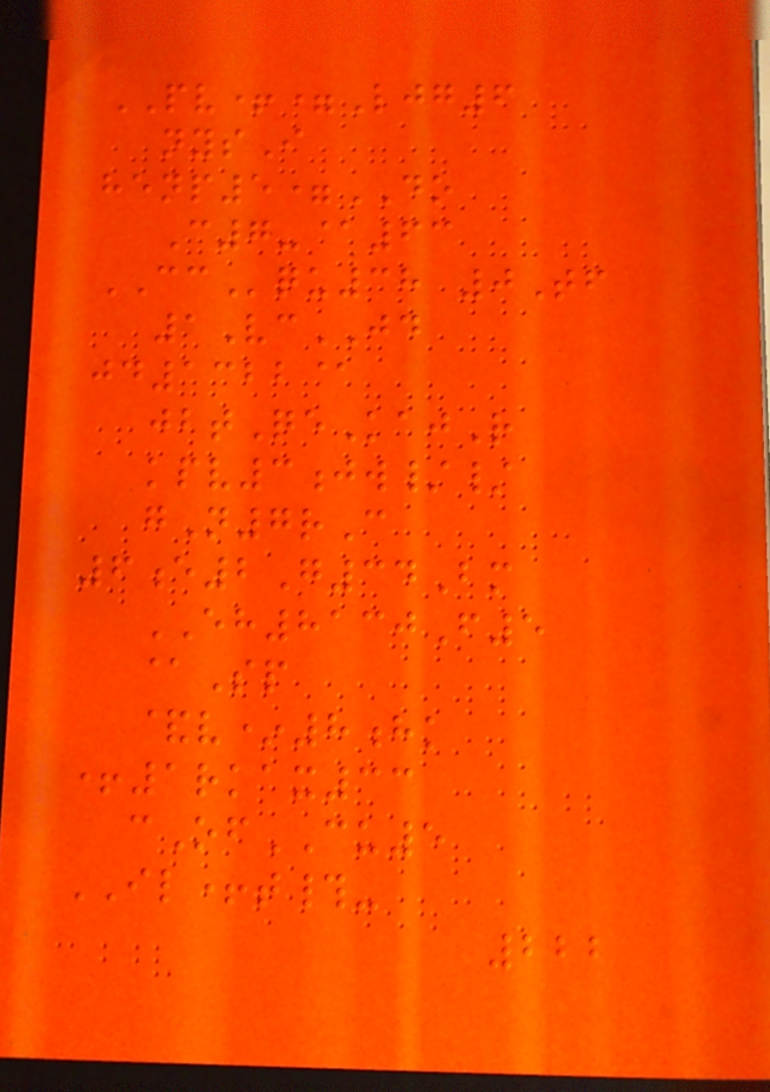PV+=Ljg6
nysI
henp5=DO
C7-@63
CCqu38 0Tf
1VcJD
jd1322@
jbtQeKajR
kpv3jw//
gN7rC
6e2G34Bm
EH8130F5
@Sp
&v*8hk
+1rkax33
cOfCU5
IL+t#-
222
